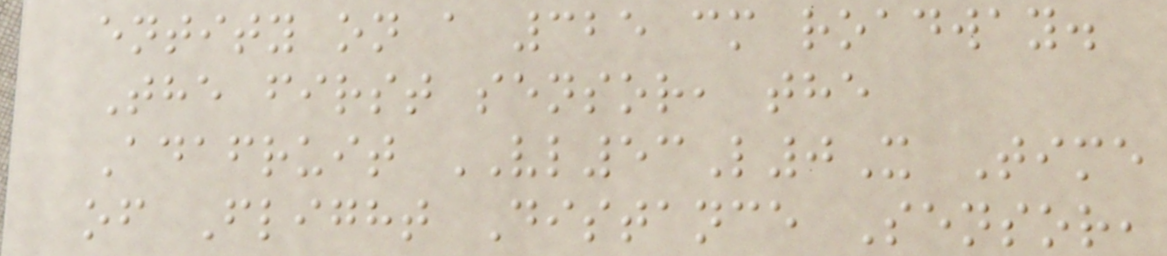entity on a 325 cm roadway.
The first sensor, the
Adafruit VL53L0X Time
of Flight Distance Sensor,
